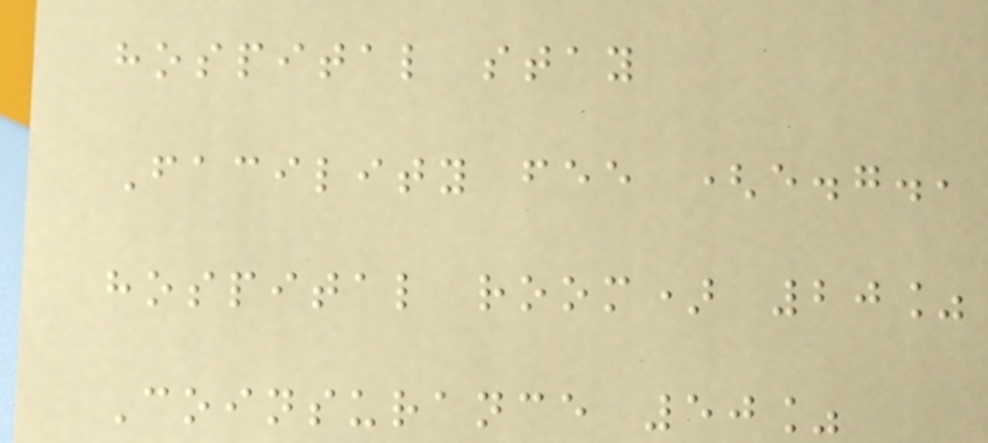hospital stay
Facility fee (e.g.,
hospital room) 20%
Coinsurance 50%
